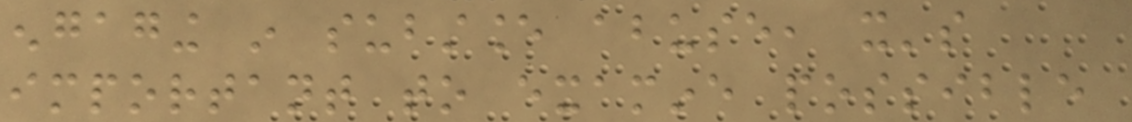engaging in substance abuse, it's
important to examine possible
